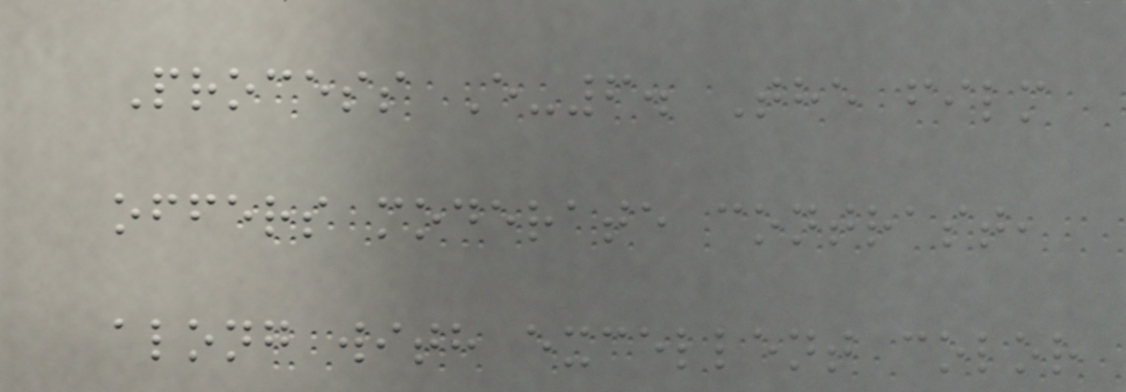Process E-6. The film
offers moderate contrast,
along with excellent color
